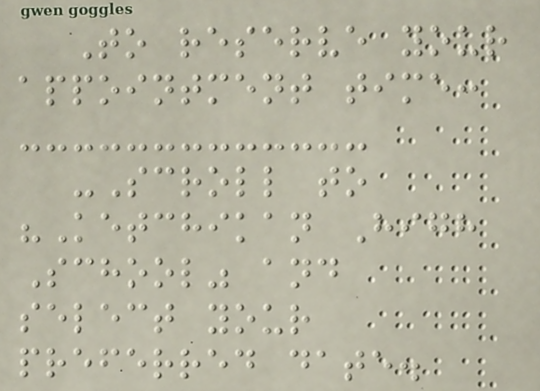To reserve your
appointment time:
-Scroll to
"Ketchikan High
School" and
select your
preferred date.
